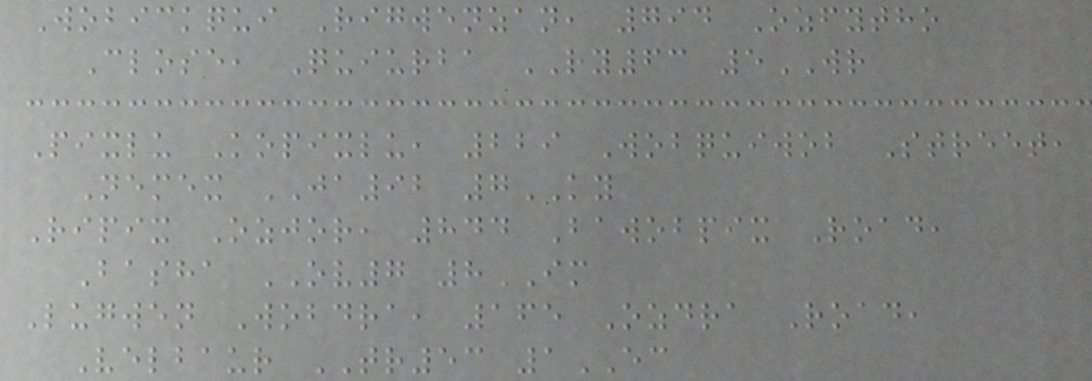Wobickqui Rigwenzan, 794 Ozfytho
Close, Quiurba RY63 5WR
Pixlu Kopixlu, 229 Wobquiwob Street,
Nemex JA92 7KY
Ripix Ozjor, 844 Bawobpix Road,
Basha OV7 8IM
Lugwen Wobdra, 165 Ozdra Road,
Velbaur TR53 1EC
